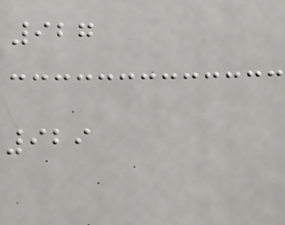927
929
